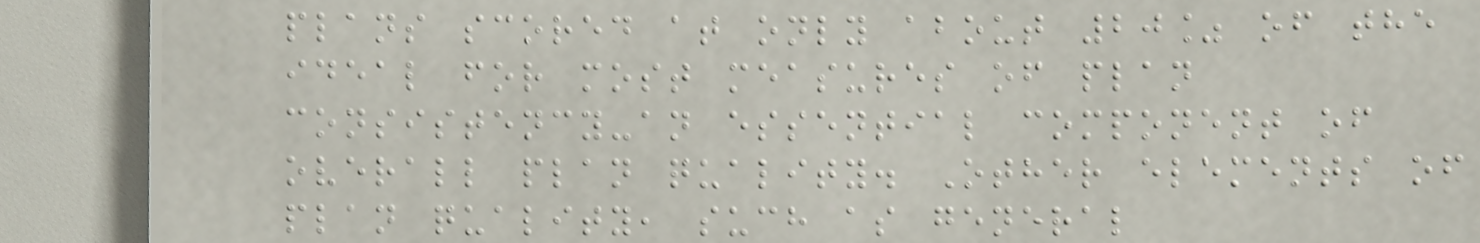plans scored at only about 20% of the
ideal for most measures of plan
consistency-an essential component of
overall plan quality. Other elements of
plan quality, such as general
